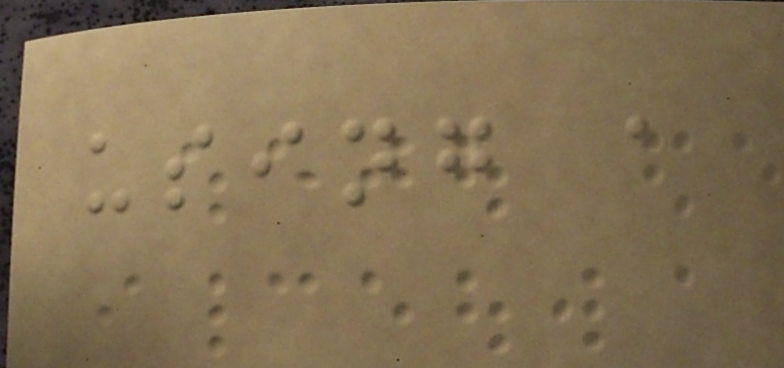using a
